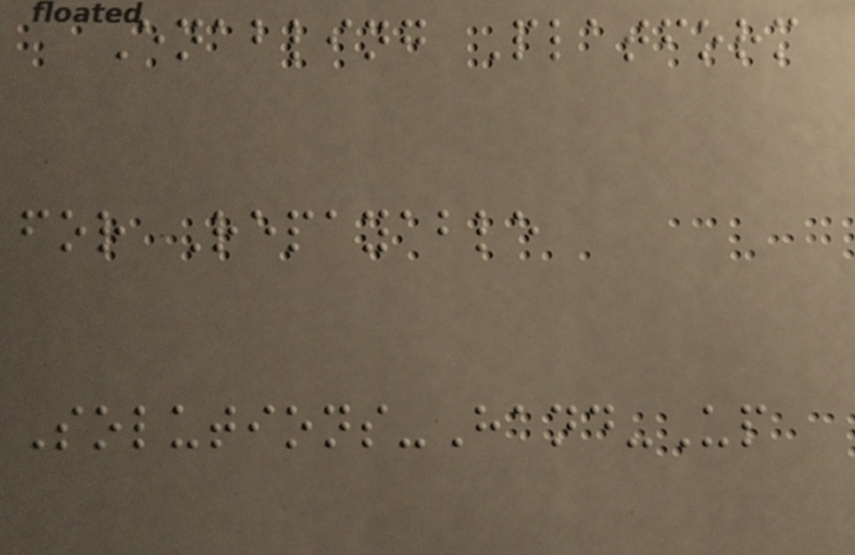Enabling Platform
for Repayable
Solutions-Hand-Up
